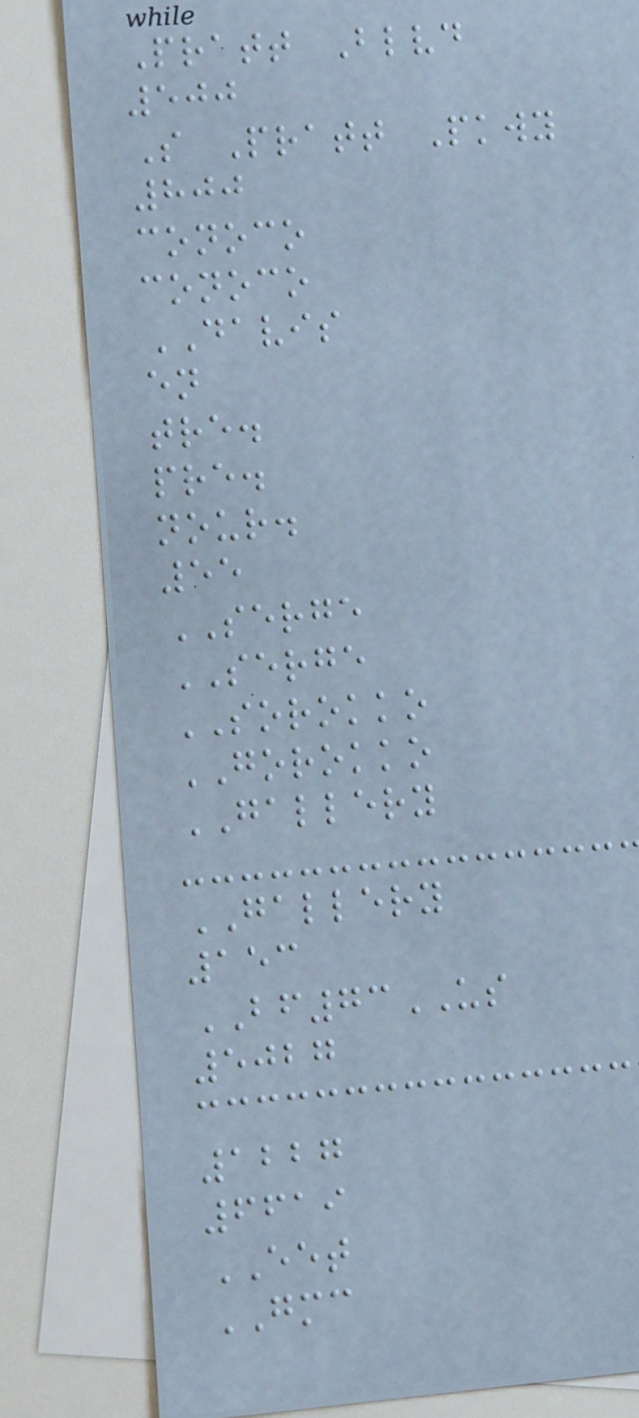Pratt Blvd
500
S Pratt Pkwy
800
conoco
conoco
DAVIS
en
tre.
pre.
nour.
55
SERGE
SERGE
SOROKKO
GOROKKO
GALLERY
GALLERY
153
BF73US
5027
1227
6619
EET
GMC
